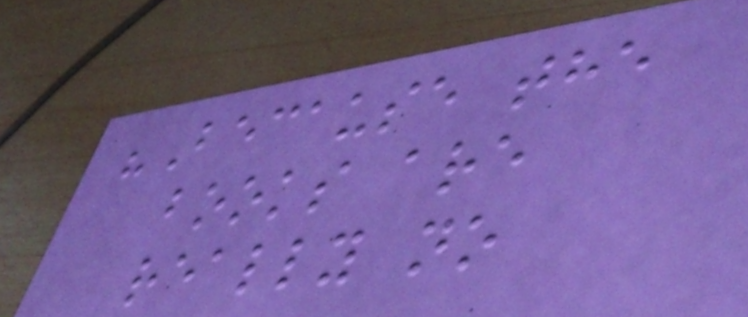"Because the
books are
really no
